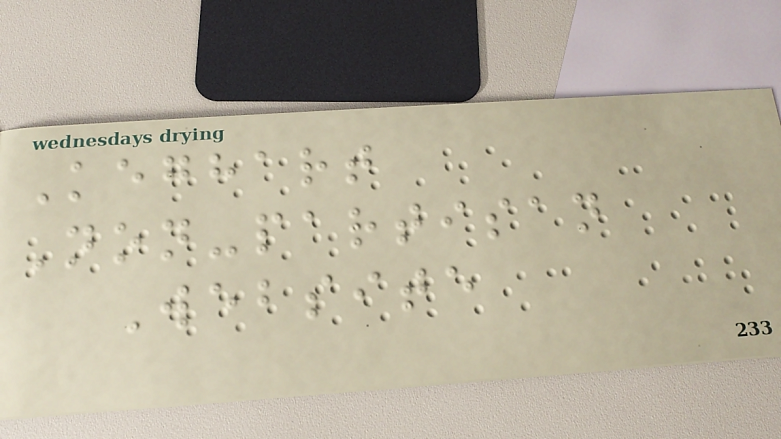Keghart
Non-partisan
Website
